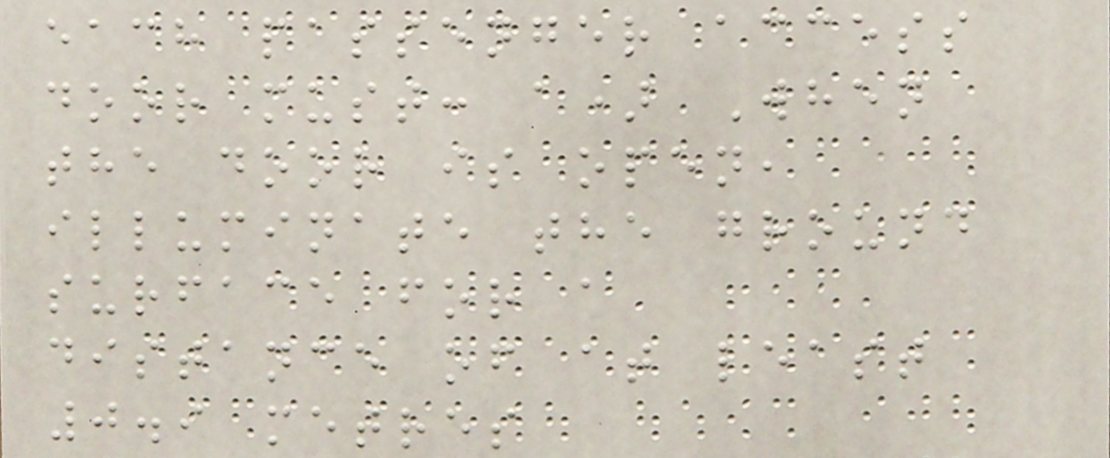each passenger access
door must: a) When
the door is open,
illuminate the ground
surface for a
distance of at least
0.9 metres
